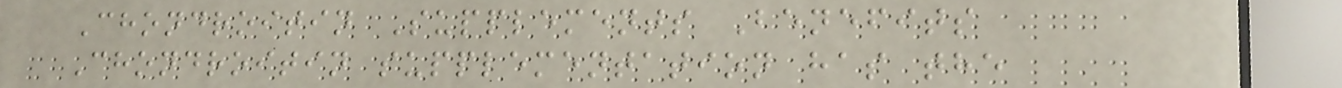Chondroitin Supplements Benefits
Chondroitin supplementation has the
